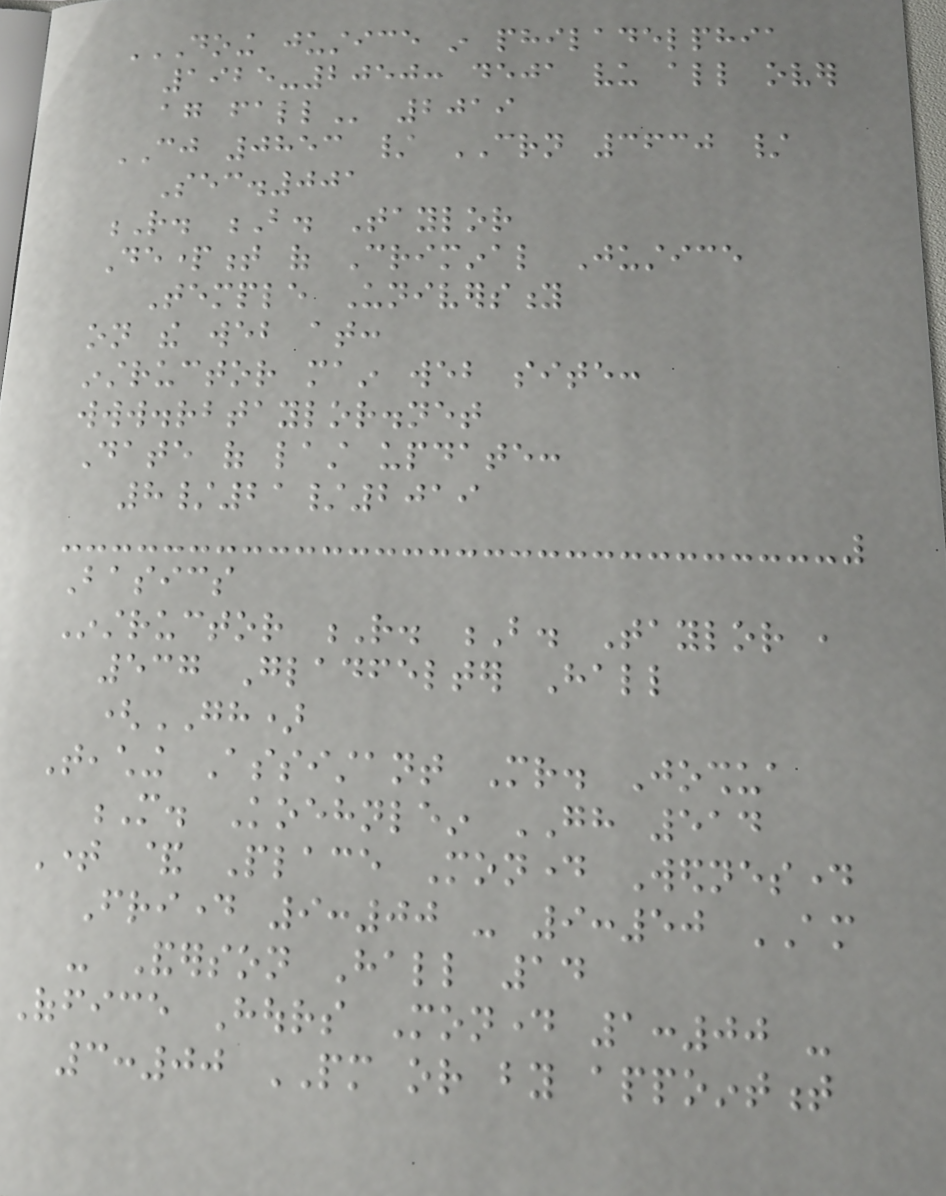DOING JUSTICE IN PHILADELPHIA
1925-2050: DEJA VU ALL OVER
AGAIN FALL 2019
CJ 0853 / CRN 3630 /
Sec.001
R. B. Taylor
Department of Criminal Justice
Temple University
on the web at:
instructor main web site:
www.rbtaylor.net
Date of last update:
8/21/2019
Basics
Instructor R. B. Taylor ,
537 Gladfelter Hall
(GH)
Teaching Assistant Mr. Joshua
M. Koehnlein GH 514
Time & Place Monday Wednesday
Friday 9:00 - 9:50 AM
- Anderson Hall 14
Office Hours Monday 1:00 -
3:00 PM or by appointment
